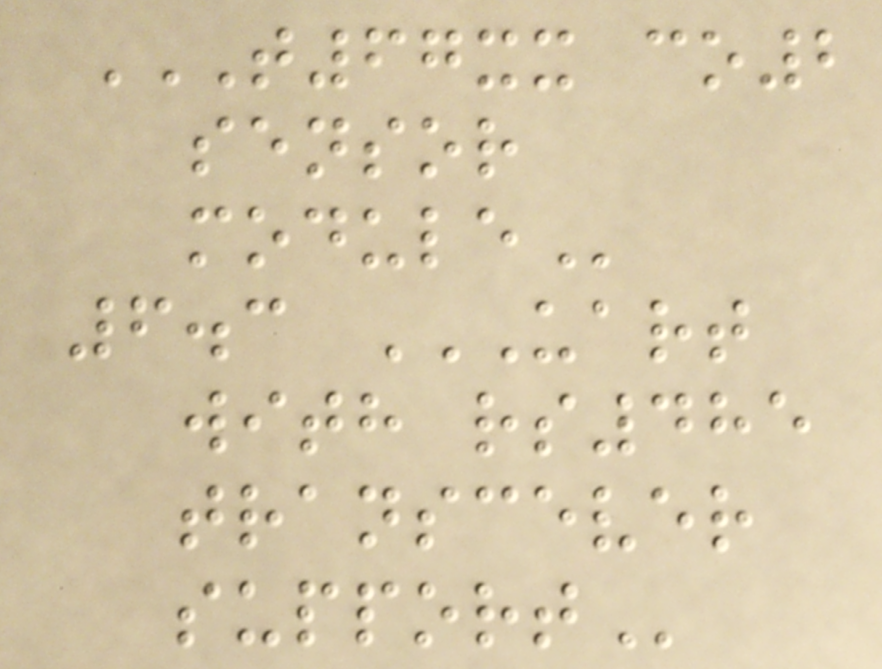T67XX CO2
SENSOR
MODULE
6.3 UART
WITH RS485
TRANSCEVER
SUPPORT
